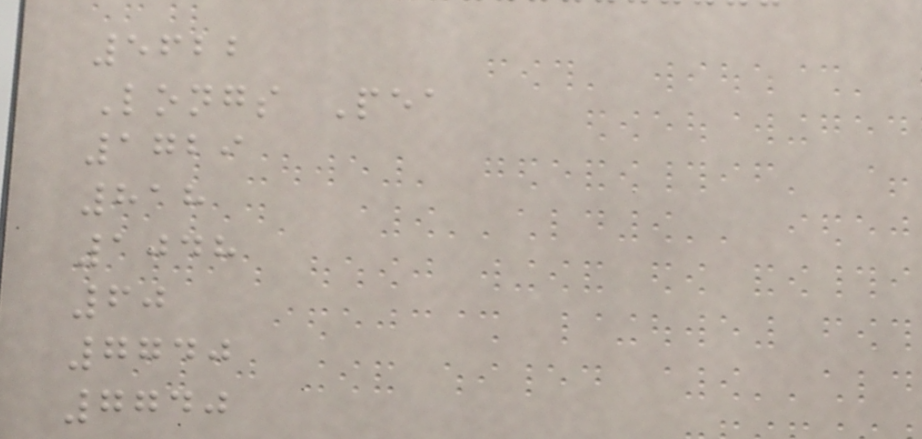5622
Longs Pea
1729
818
1048
60
7740
7740
